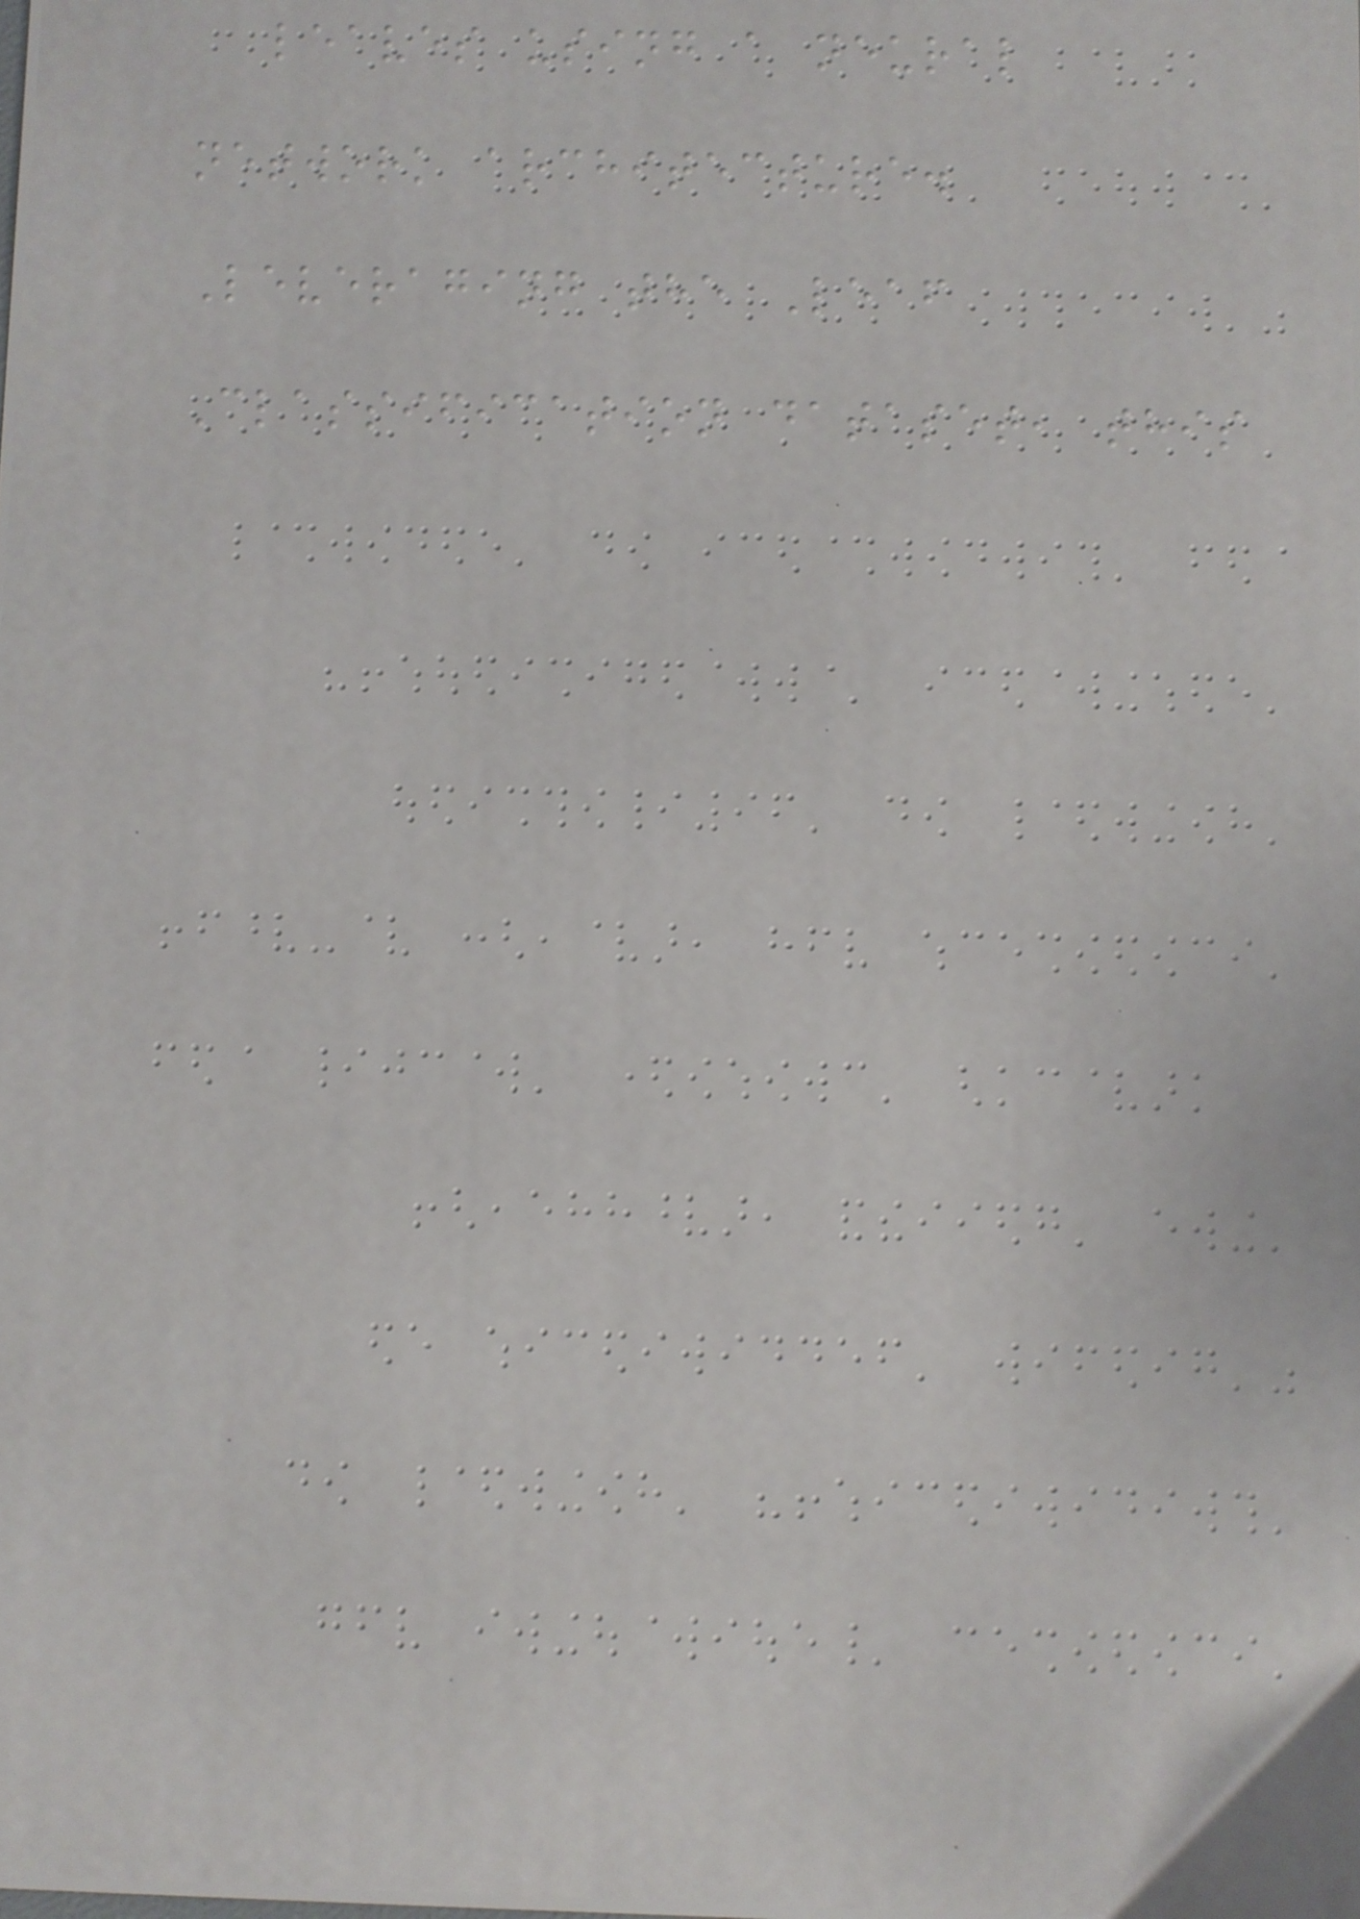leaves using a neural
network architecture.
Leveraging the Leaf
Classification dataset, this
